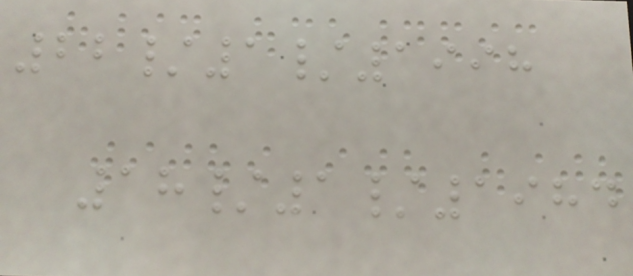22/1/1998
18/1/1984
